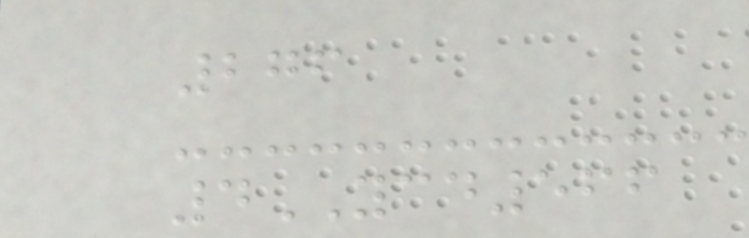276
4YCD566
